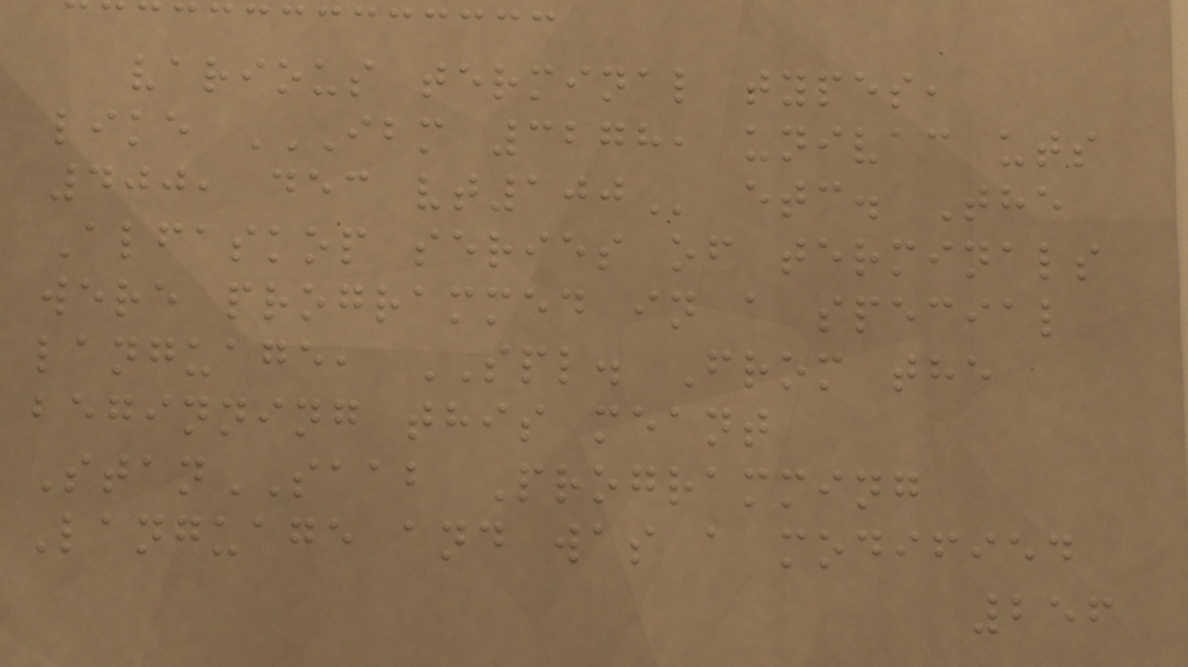various terminal types,
like IBM 3278, UNIVAC UTS
400, DEC VT100 etc. The
Alfaskop series of terminals
were programmed in a special
language, SPL. From the
beginning this meant
StanSAAB Programming
Language and was a modified
256
